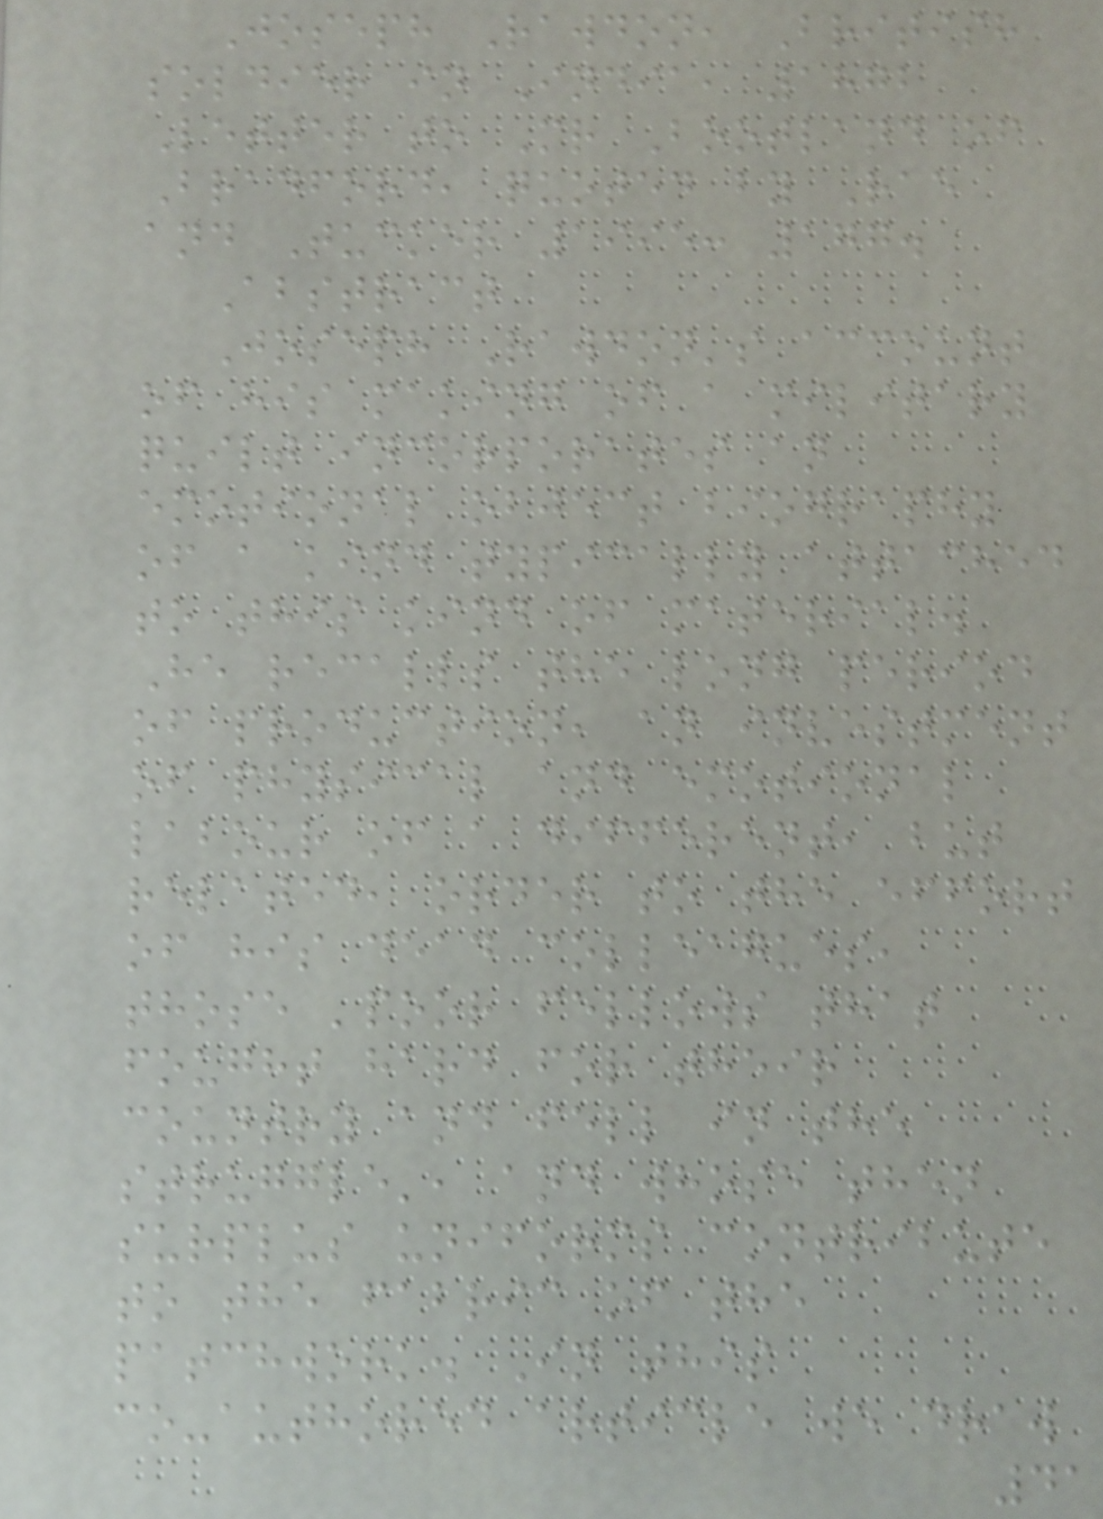Joseph Rawdon, British
soldier in India, 1872
Letter to Mr Bootland of
Bradford, quoted by Rae
and Tucker 1995: 177.
Abstract
Joseph Rawdon's account
of his making of a military
quilt incorporates an
emotional object biography
of a kind typically attached
to this kind of material.
He recalls the long period
of production, an investment
of physical and emotional
labour of a different, but
related, order to the effort
of his dead colleagues,
those 'poor fellows that
fought hard for their
country and fell in the
struggle', and whose then
surplus uniforms contribute
to the fabric of the
patchwork. In this
co-authored article we draw
41
